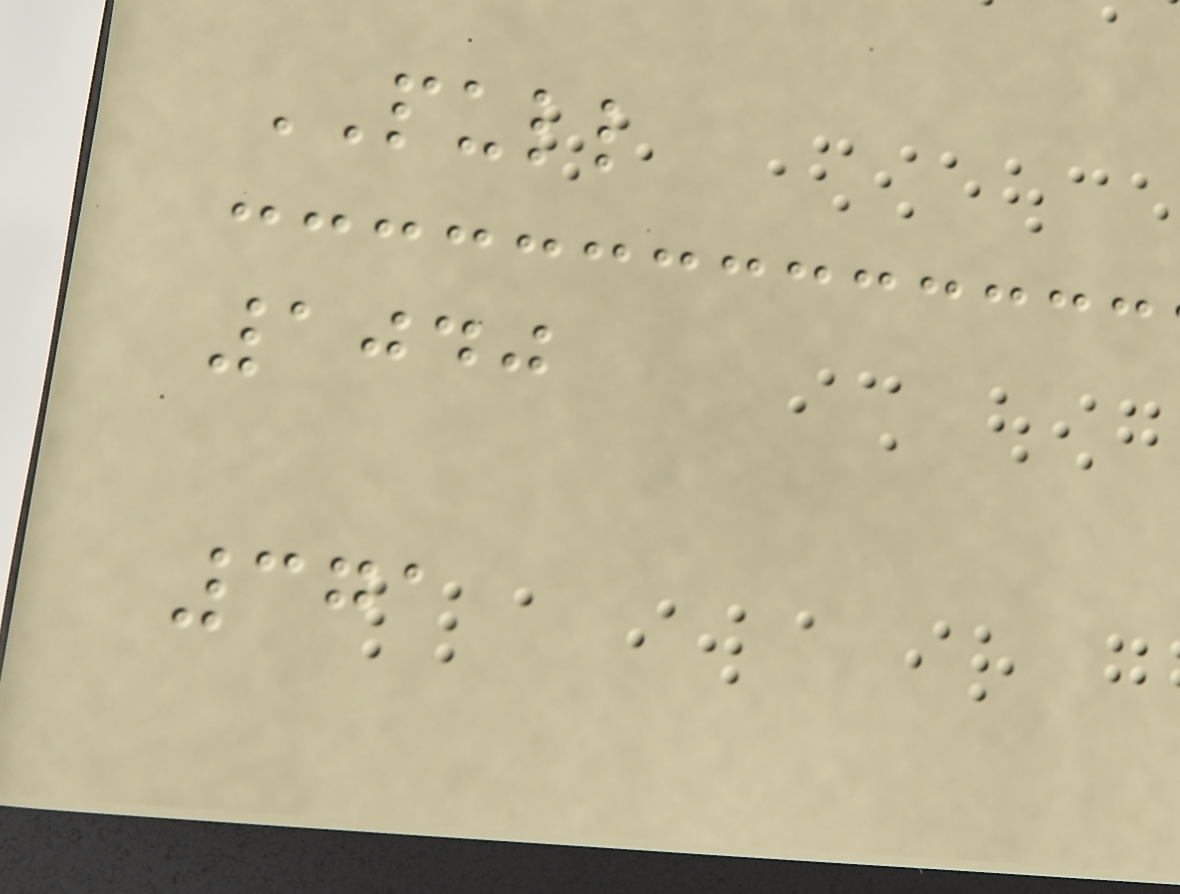PULL
1040
371
